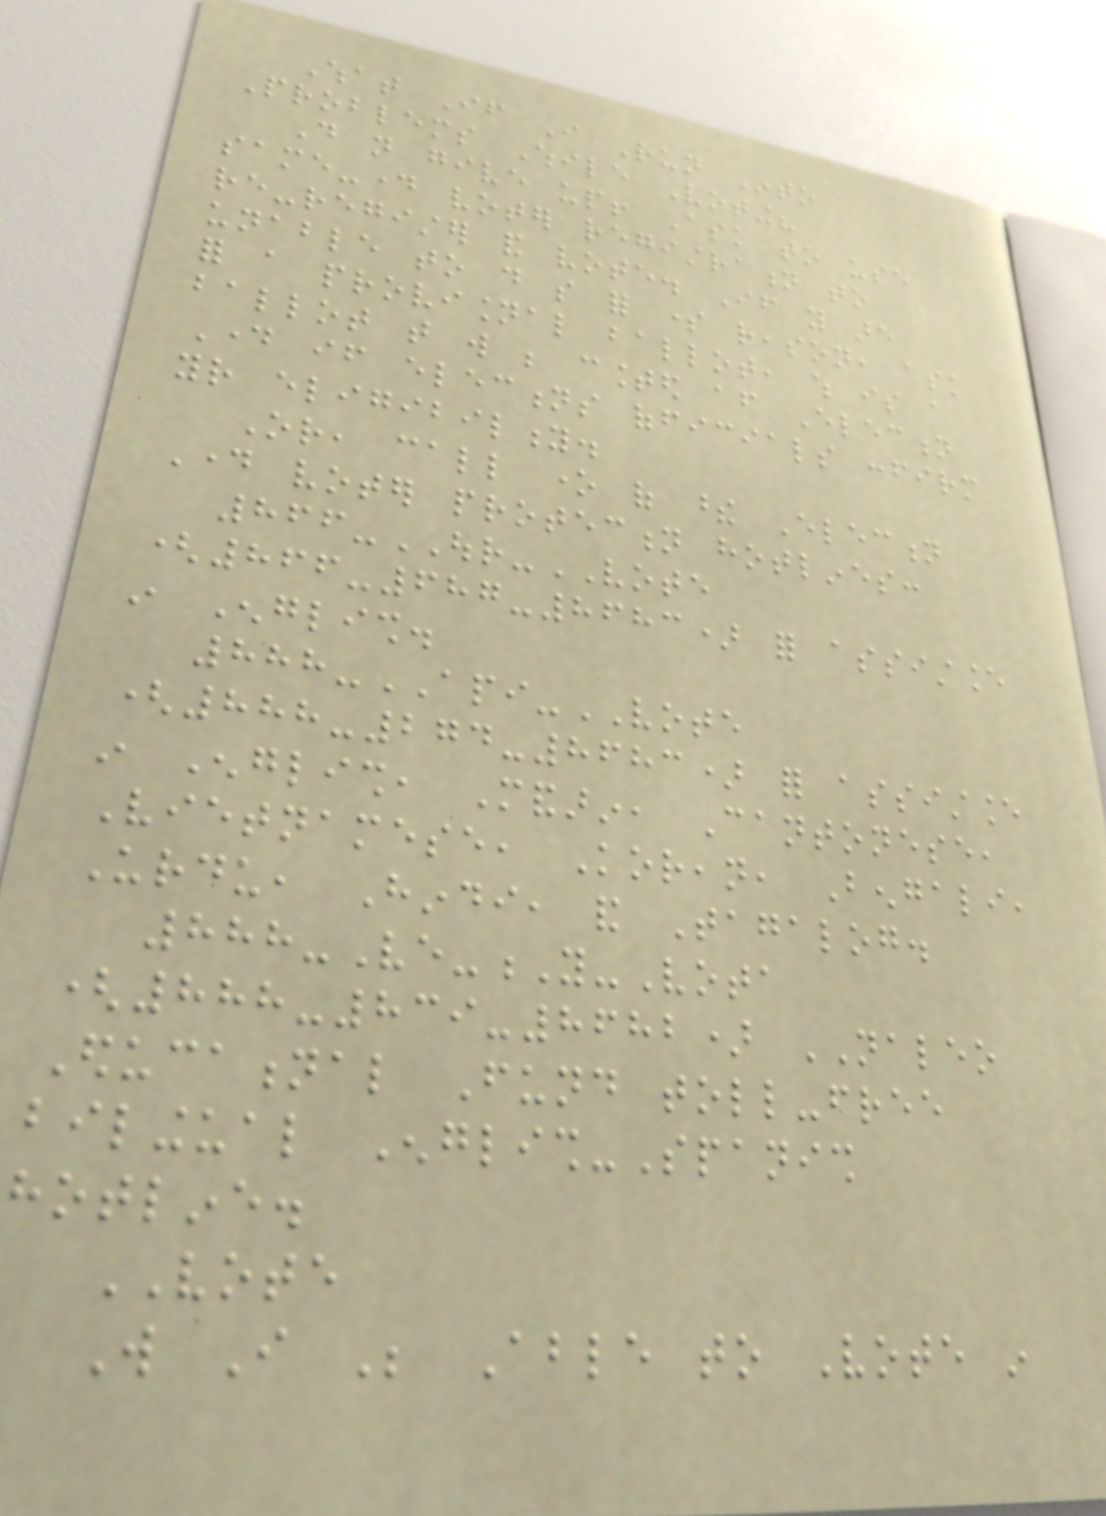What If I Run Into
Problems While Voting?
Do not give up! Ask to use
same-day voter registration to
re-register and vote. If you are
unable to do so for some reason, ask
for a provisional ballot, which is a
ballot that will be counted after Election
Day if elections officials confirm
your eligibility.
Or, call one of these Election
Day voter protection hotlines:
866-OUR-VOTE
(866-687-8683) for assistance
in English.
888-API-VOTE
(888-274-8683) for assistance
in English, Mandarin, Cantonese,
Vietnamese, Korean, Bengali,
Urdu, Hindi, and Tagalog.
888-Ve-Y-Vota
(888-839-8682) NALEO
Educational Fund toll-free
bilingual English-Spanish
hotline.
VOTE
Will I Be Able to Vote in
